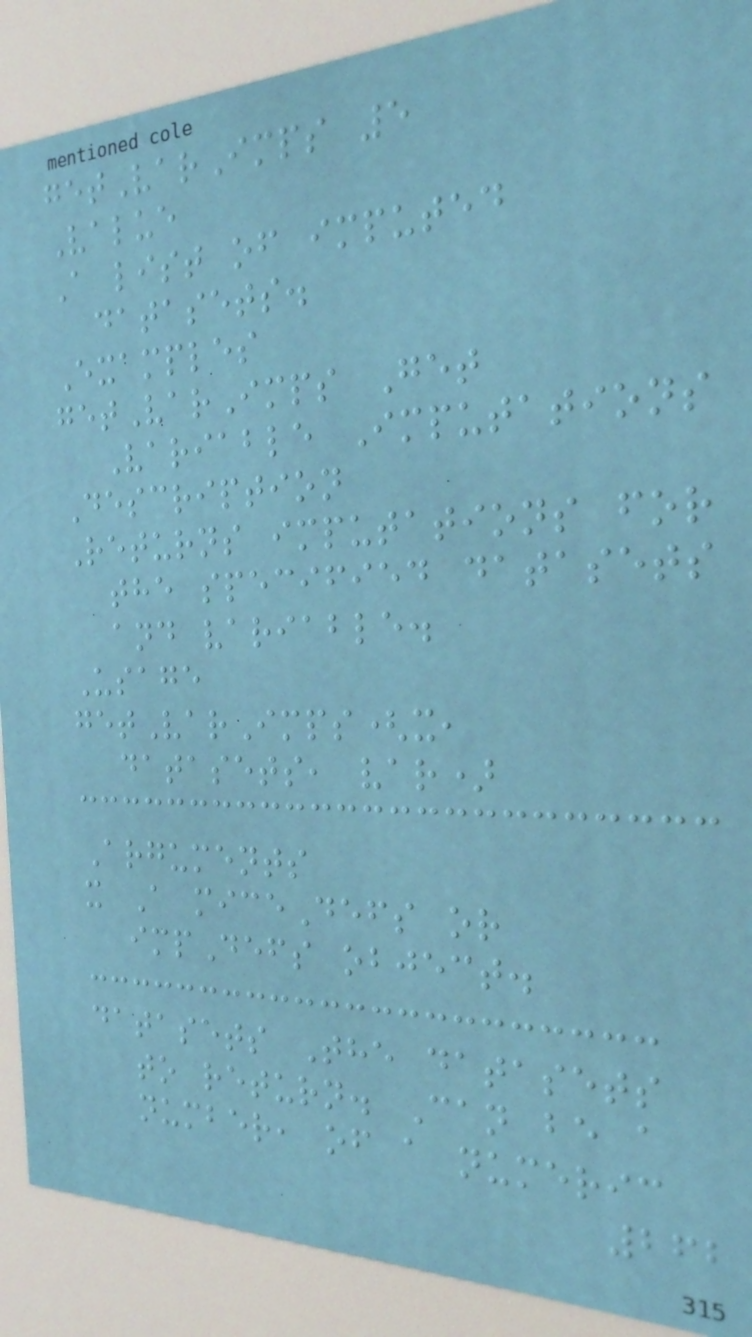getVarImps 5
Value
A list of imputed
datasets.
Examples
getVarImps Get
Variable Imputations
Description
Returns imputations for
the specified datasets
and variable.
Usage
getVarImps(x,
datasets, var)
Arguments
x A miceDefs or
impDefs object.
datasets The datasets
to return. Can be a
number, of a numeric
262
